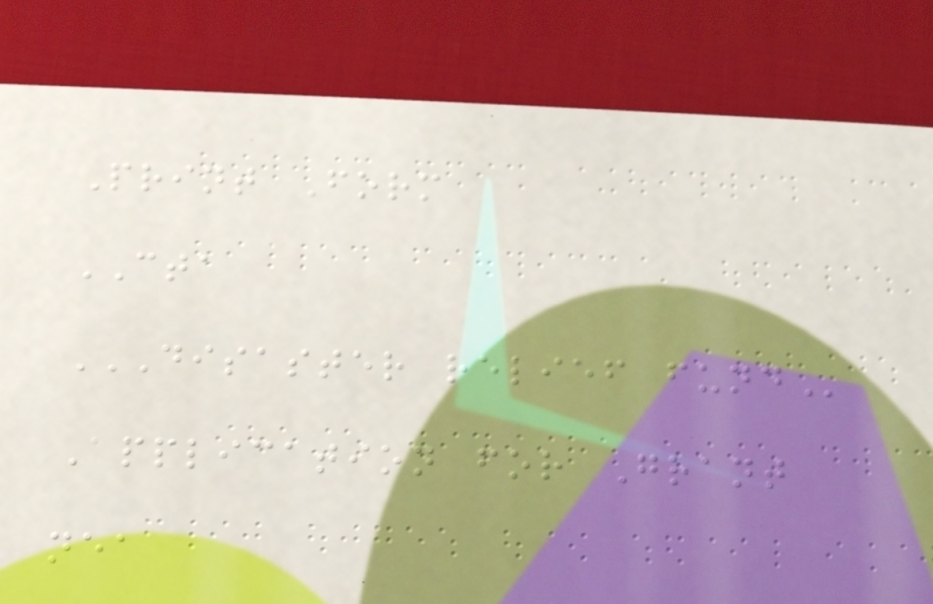Print Form
CTA
DISASTER RELIEF FUND
Application for Grant
nea
